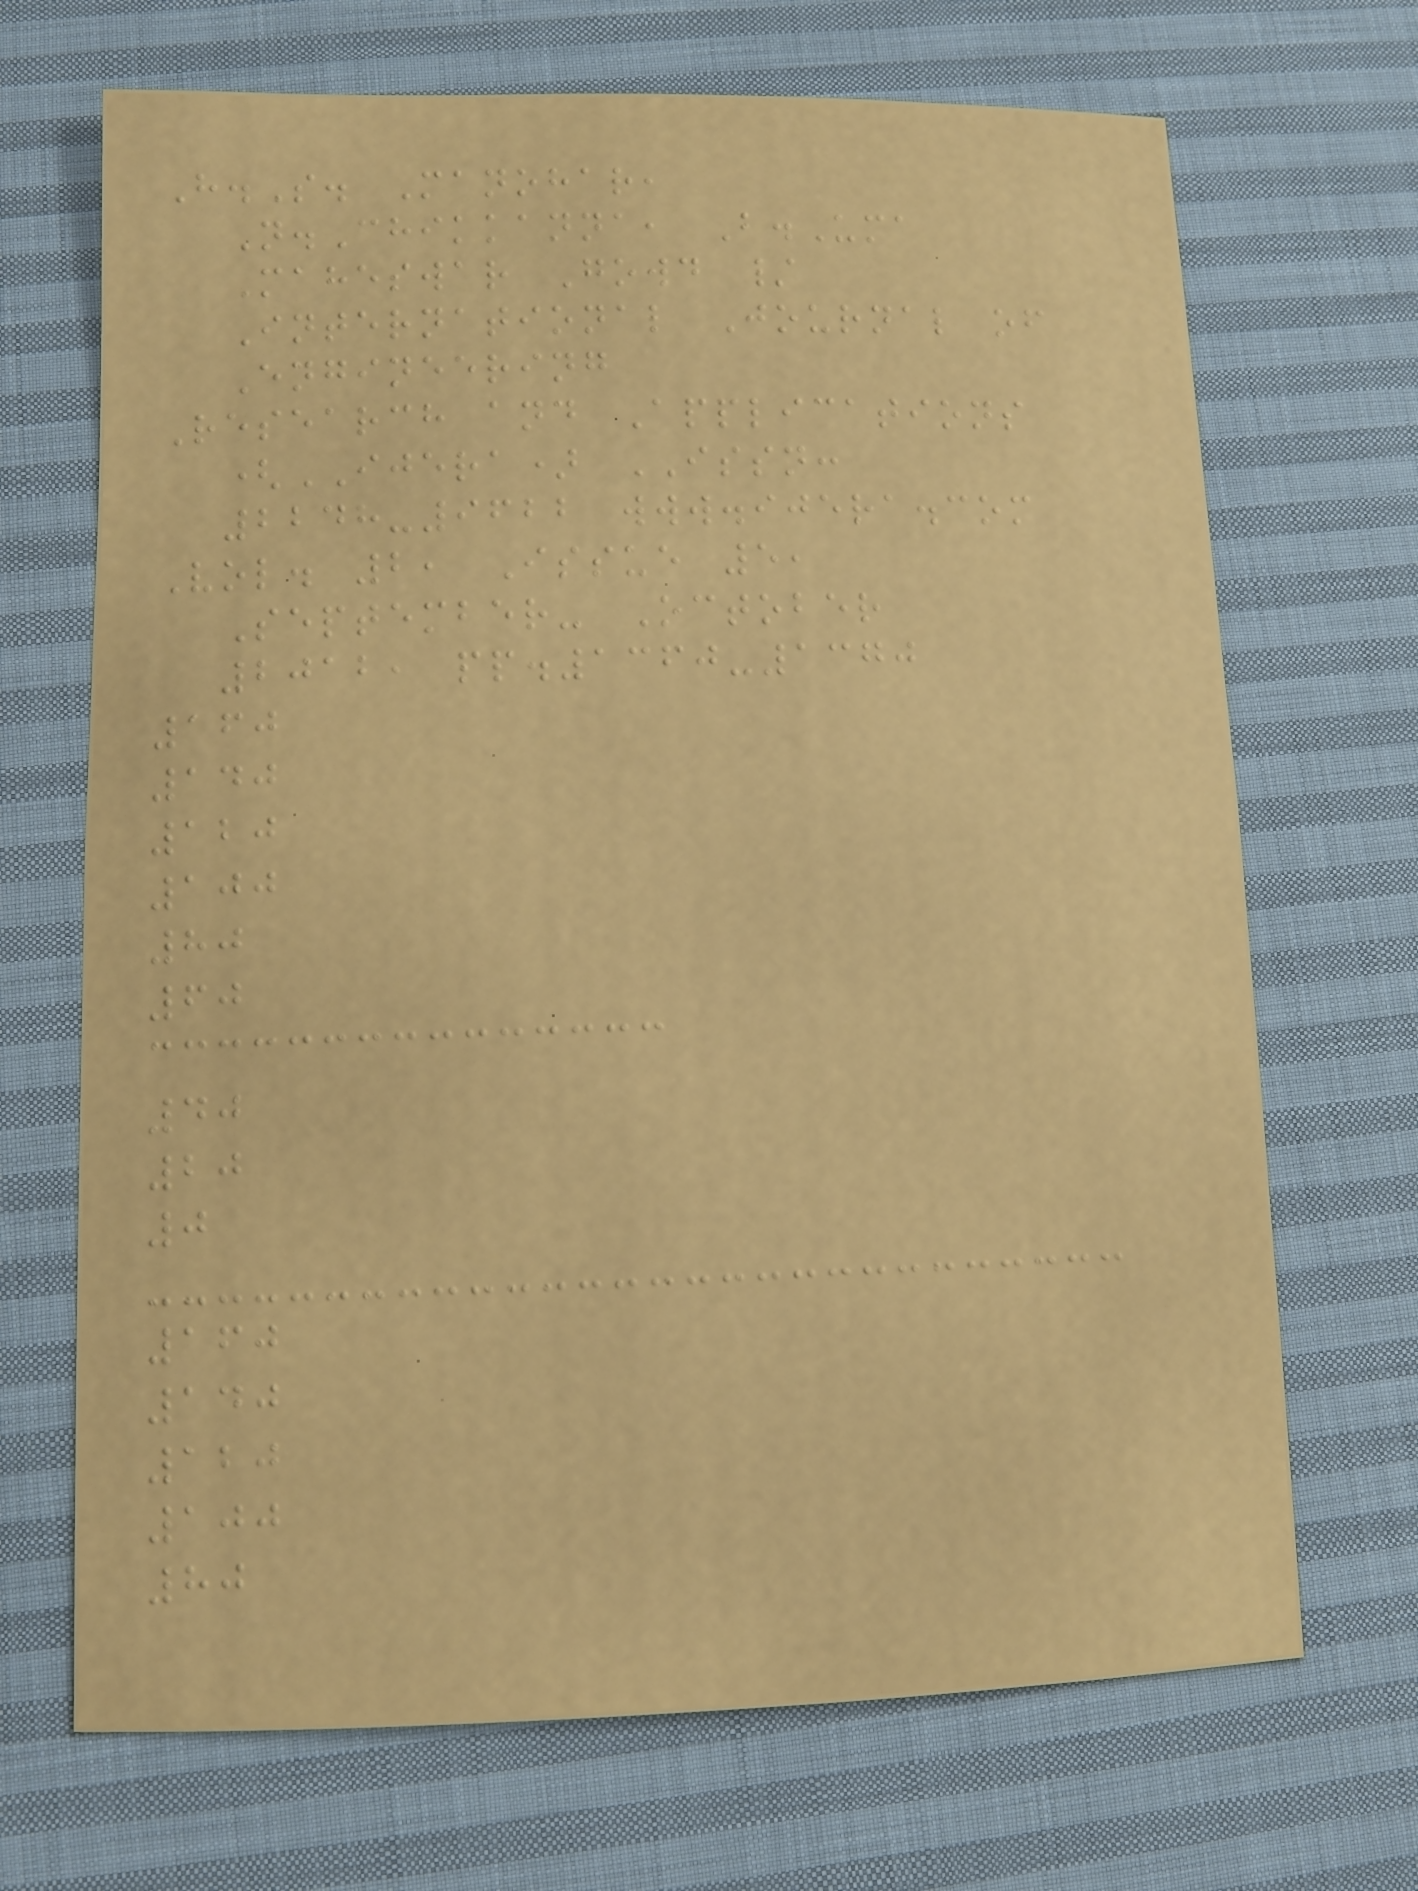H.S. Manohar,
N.Chikkanna, B.Uma
Maheswar Gowd /
International Journal of
Engineering
Research and Applications
(IJERA) ISSN:
2248-9622 www.ijera.com
Vol. 2, Issue 5,
September- October
2012, pp.1360-1370
160
140
120
100
80
60
40
20
0
160
140
120
100
80
